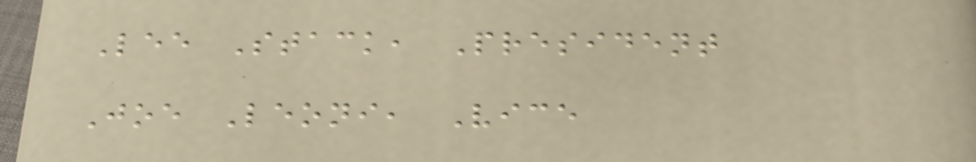Lee Stack, President
Joe Leoni, Vice
